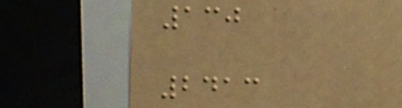130
2413
